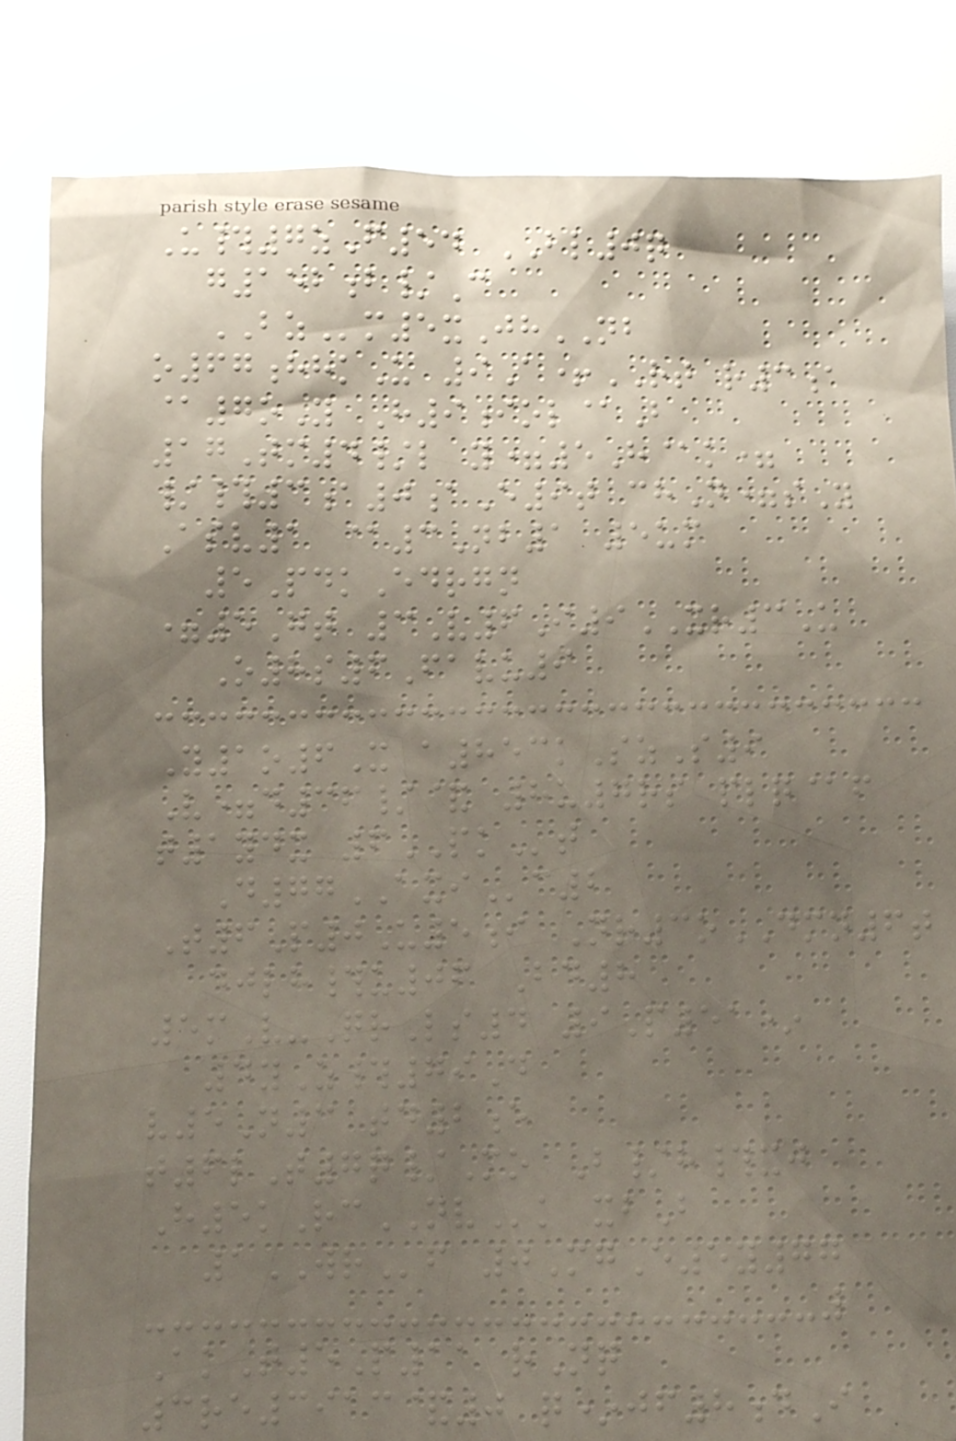U#7zF54 BL0q
g152b/C
BZm5xJhNB
o67hhkU 9A+RT r3a
@7oY H9iol@B
17Tm4/l y=5H@k=
/#3a0aE9t chN=sY
Asv1 @3Nb1 5um
5PdkEdrgn
=5Gt 3V6I9XR3U
O8s6Favu9
Y1o6X a853kSzS9
V=d36/& 8u7rs plq@f
t1ydx 6PKt
D77AXIc2
T6P0U5i Nr3oDMN6t
djlh#u06 Bd8
5mV-QrLs4 9P51*
4yZ#79D
v5N3 td2e
t6lT7q/Mo B/h#xj
H5kRcNVk xbB
1WRf 0MgE5y77
AkT5P11 rNq
3re3913&0 q*jf8dI
